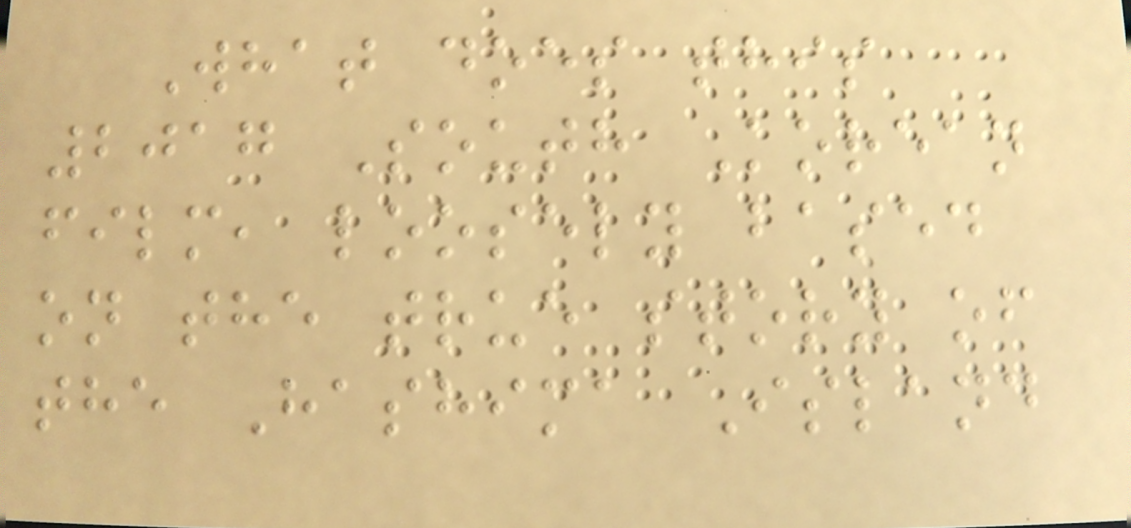What does this
2017 South Korean
film, loosely based
on the true story of
the Hashima Island
